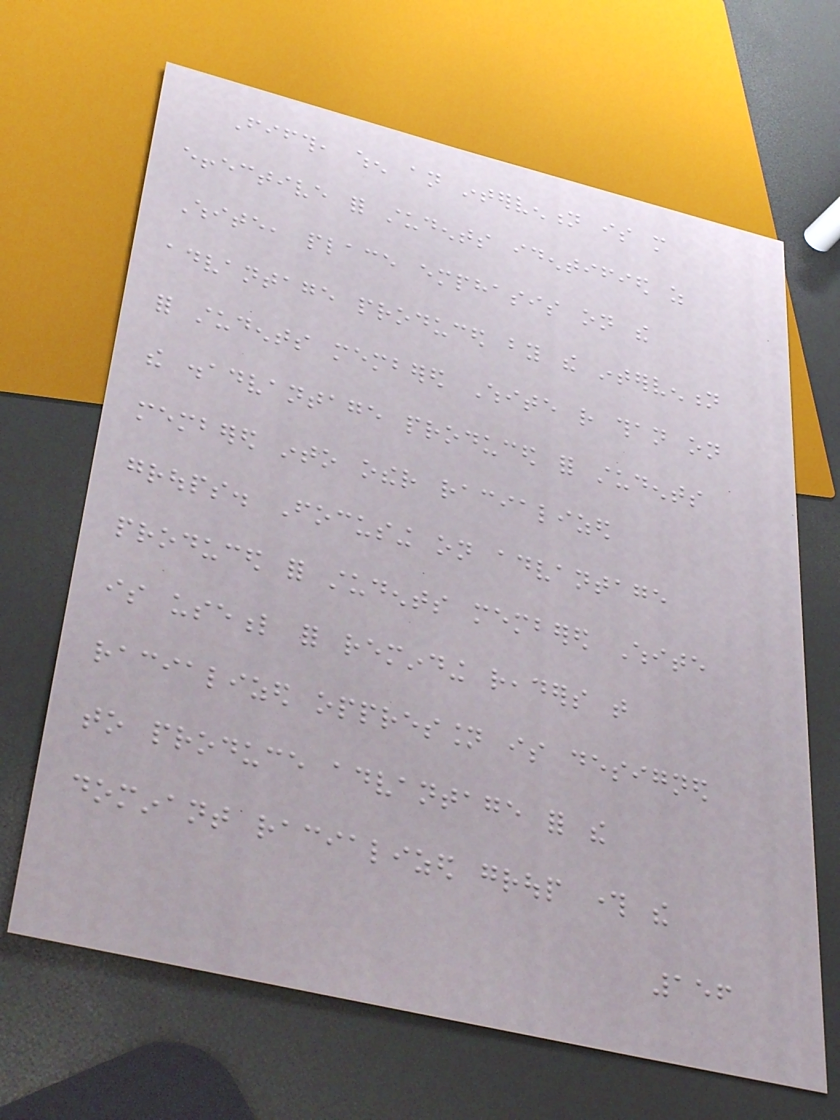Fifth, when an intervention is more
effective for students identified as
White, place emphasis on the
advantage produced by the intervention
for students membered White rather than on
the disadvantage produced for students
membered into other racialized
groups. Focusing on advantage
produced for students membered White
is useful for reminding readers that
racialized oppression is designed
to produce advantage for the
dominant racialized group through the
156
